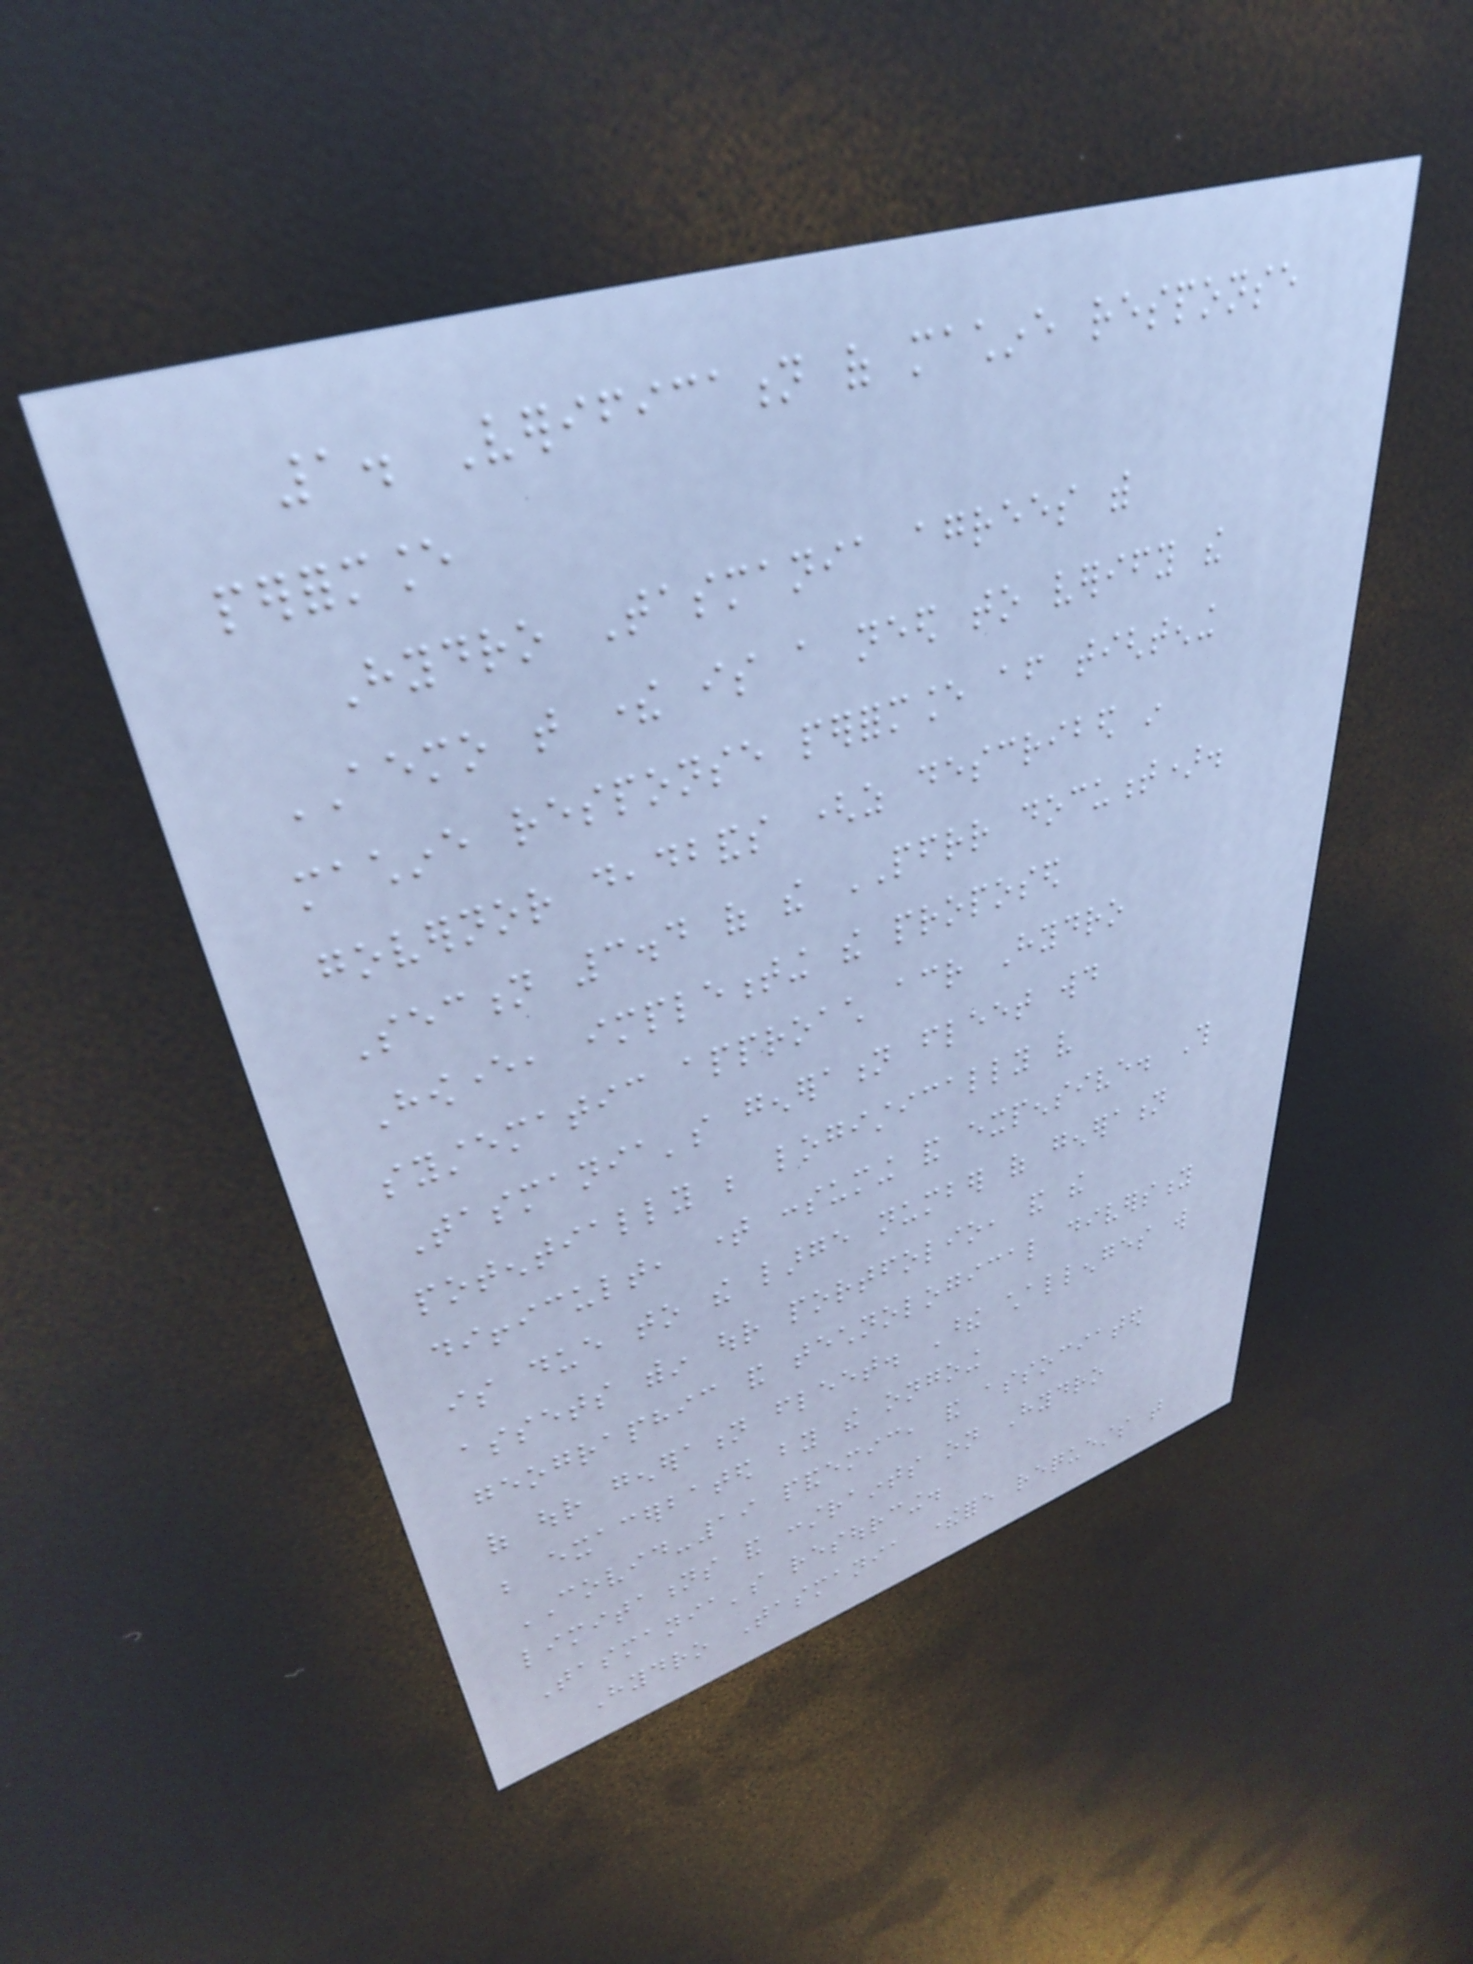1. Verification of machine response
performance
Hydro Tasmania agrees with
AEMO that there is a need to verify the
machine response performance after tightening
governor deadbands (as described in
Section 3.4 of the PFRR document).
However, implementing the proposed
systematic approach across Hydro
Tasmania's generation fleet would
potentially be logistically very
difficult, time consuming and expensive. This
is due to the large number of generation
assets within our portfolio, and the
geographic and technological diversity
of our generation fleet. These challenges will
be exacerbated by the ongoing
COVID-19 pandemic, and associated
limitations and constraints on Hydro
Tasmania's resourcing.
Hydro Tasmania therefore requests that
